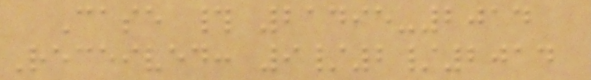Case # 21495-2014
Received: 9/2/2014
